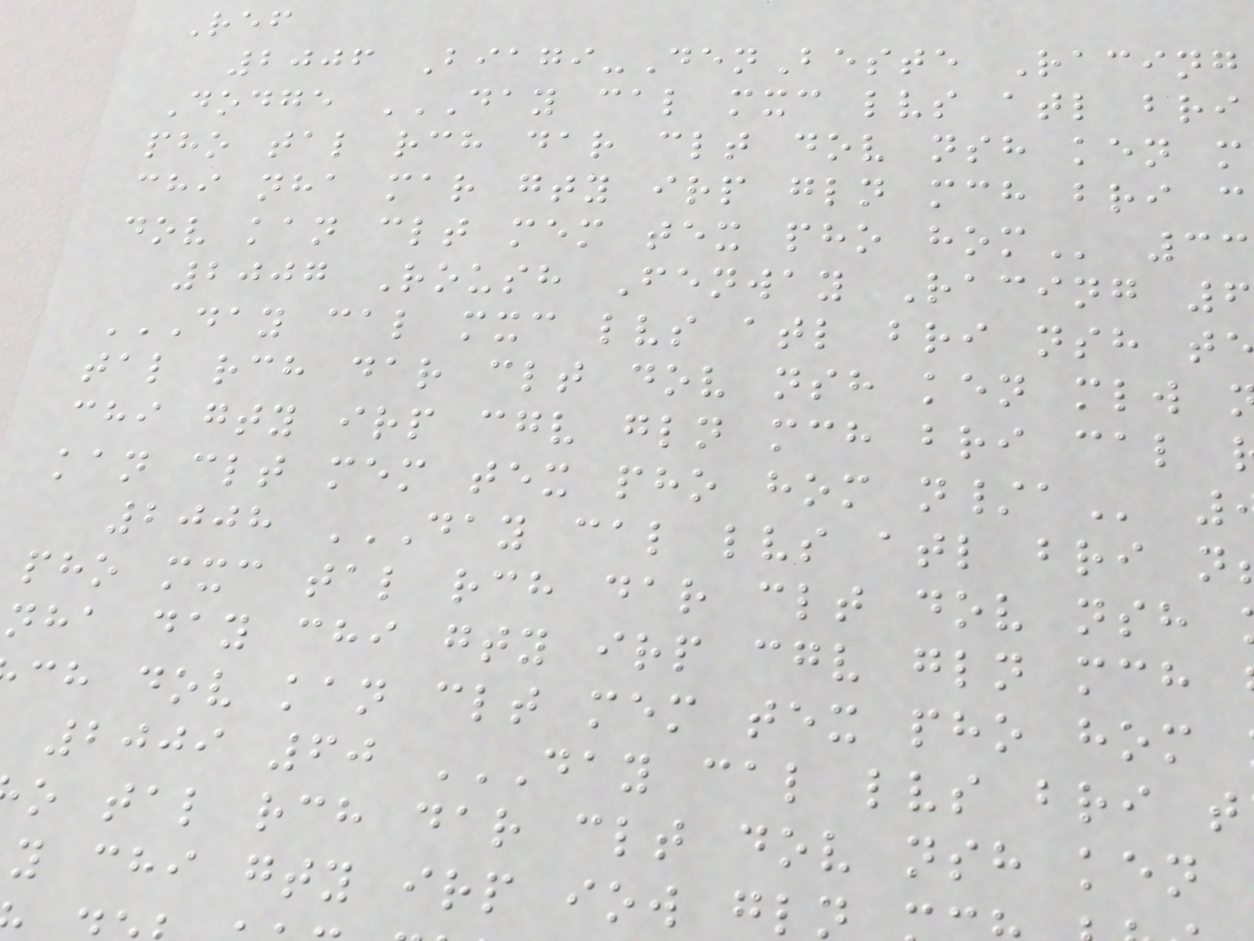Ref
2006 Biagi-DenBeste Racing
pho tal rch dar clt dov nsh ken
chi nha mar gty irp gln mch bri
dov kan clt mem tex pho
2007 Roush Fenway Racing 6
tal rch dar clt dov nsh ken mlw
chi gty irp cgv gln mch bri cal
kan clt mem tex pho hom
pho mxc tal rch dar clt dov nsh
nha day chi gty irp cgv gln mch
ch dov kan clt mem tex pho hom
o tal rch dar clt dov nsh ken
y chi gty irp iow
